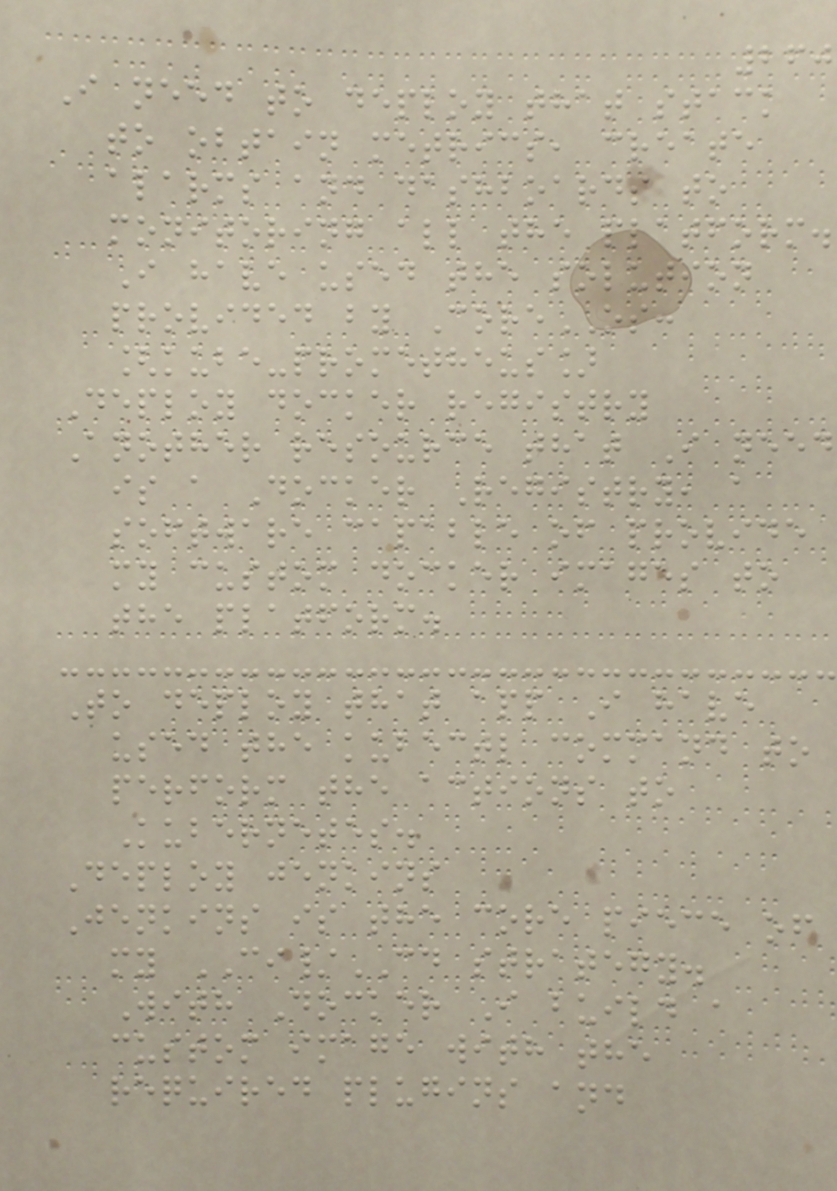260
I need to deploy that stack
to obtain metrics, create
alarms and dashboards to
monitoring all the platform.
I have used the solution
provided by CoreOS:
[kube-prometheus]
Deploy docker registry
Another resource that I need
is a Docker Registry, a
software capable of provide
my custom docker images to
the platform.
To deploy that app I have
used the kubectl command to
perform the actions to
Kubernetes.
Deploy jenkins
Jenkins is the core piece of
my CI/CD strategy.
With Docker I build a
custom image with the
required plugins and
